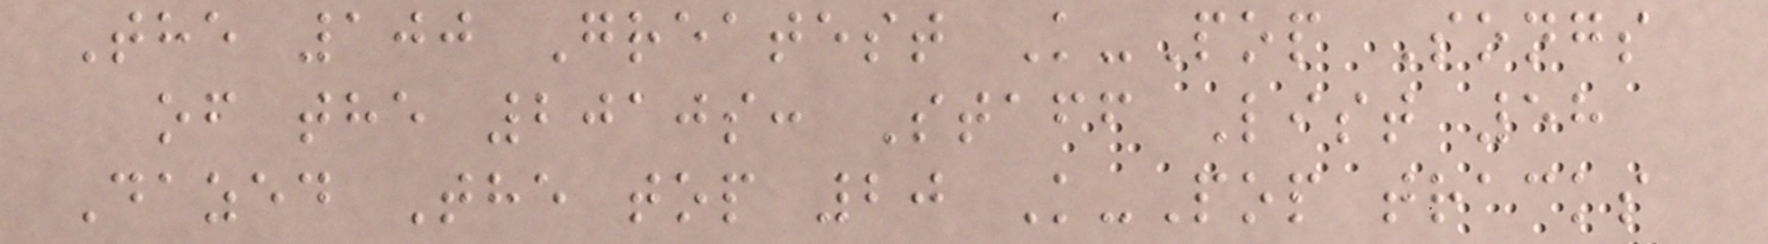The 100 Greatest K-Pop Songs
of the 2010s: Staff List 58
Dazed The top 20 K-Pop tracks
